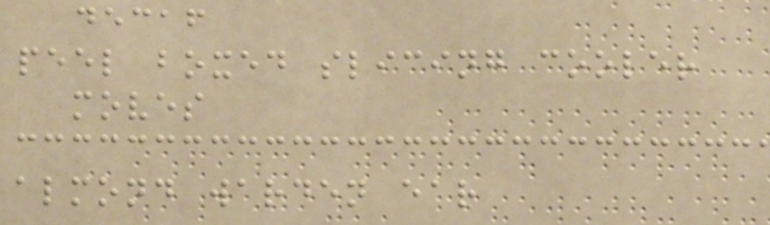decaf
peel boxed slicing cooler
moves
almond warden ear
